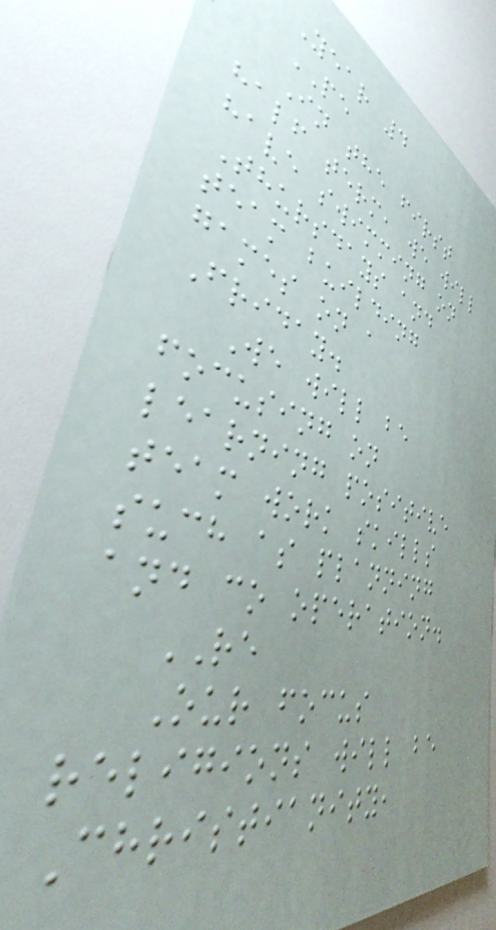Year 4
PE
In the first
half term, we will
have swimming on
Thursdays and
team building
games on a
Friday.
We will be
focusing on
learning positive
team work skills
such as planning
and co operation.
RE
Our focus
religions will be
Christianity,
